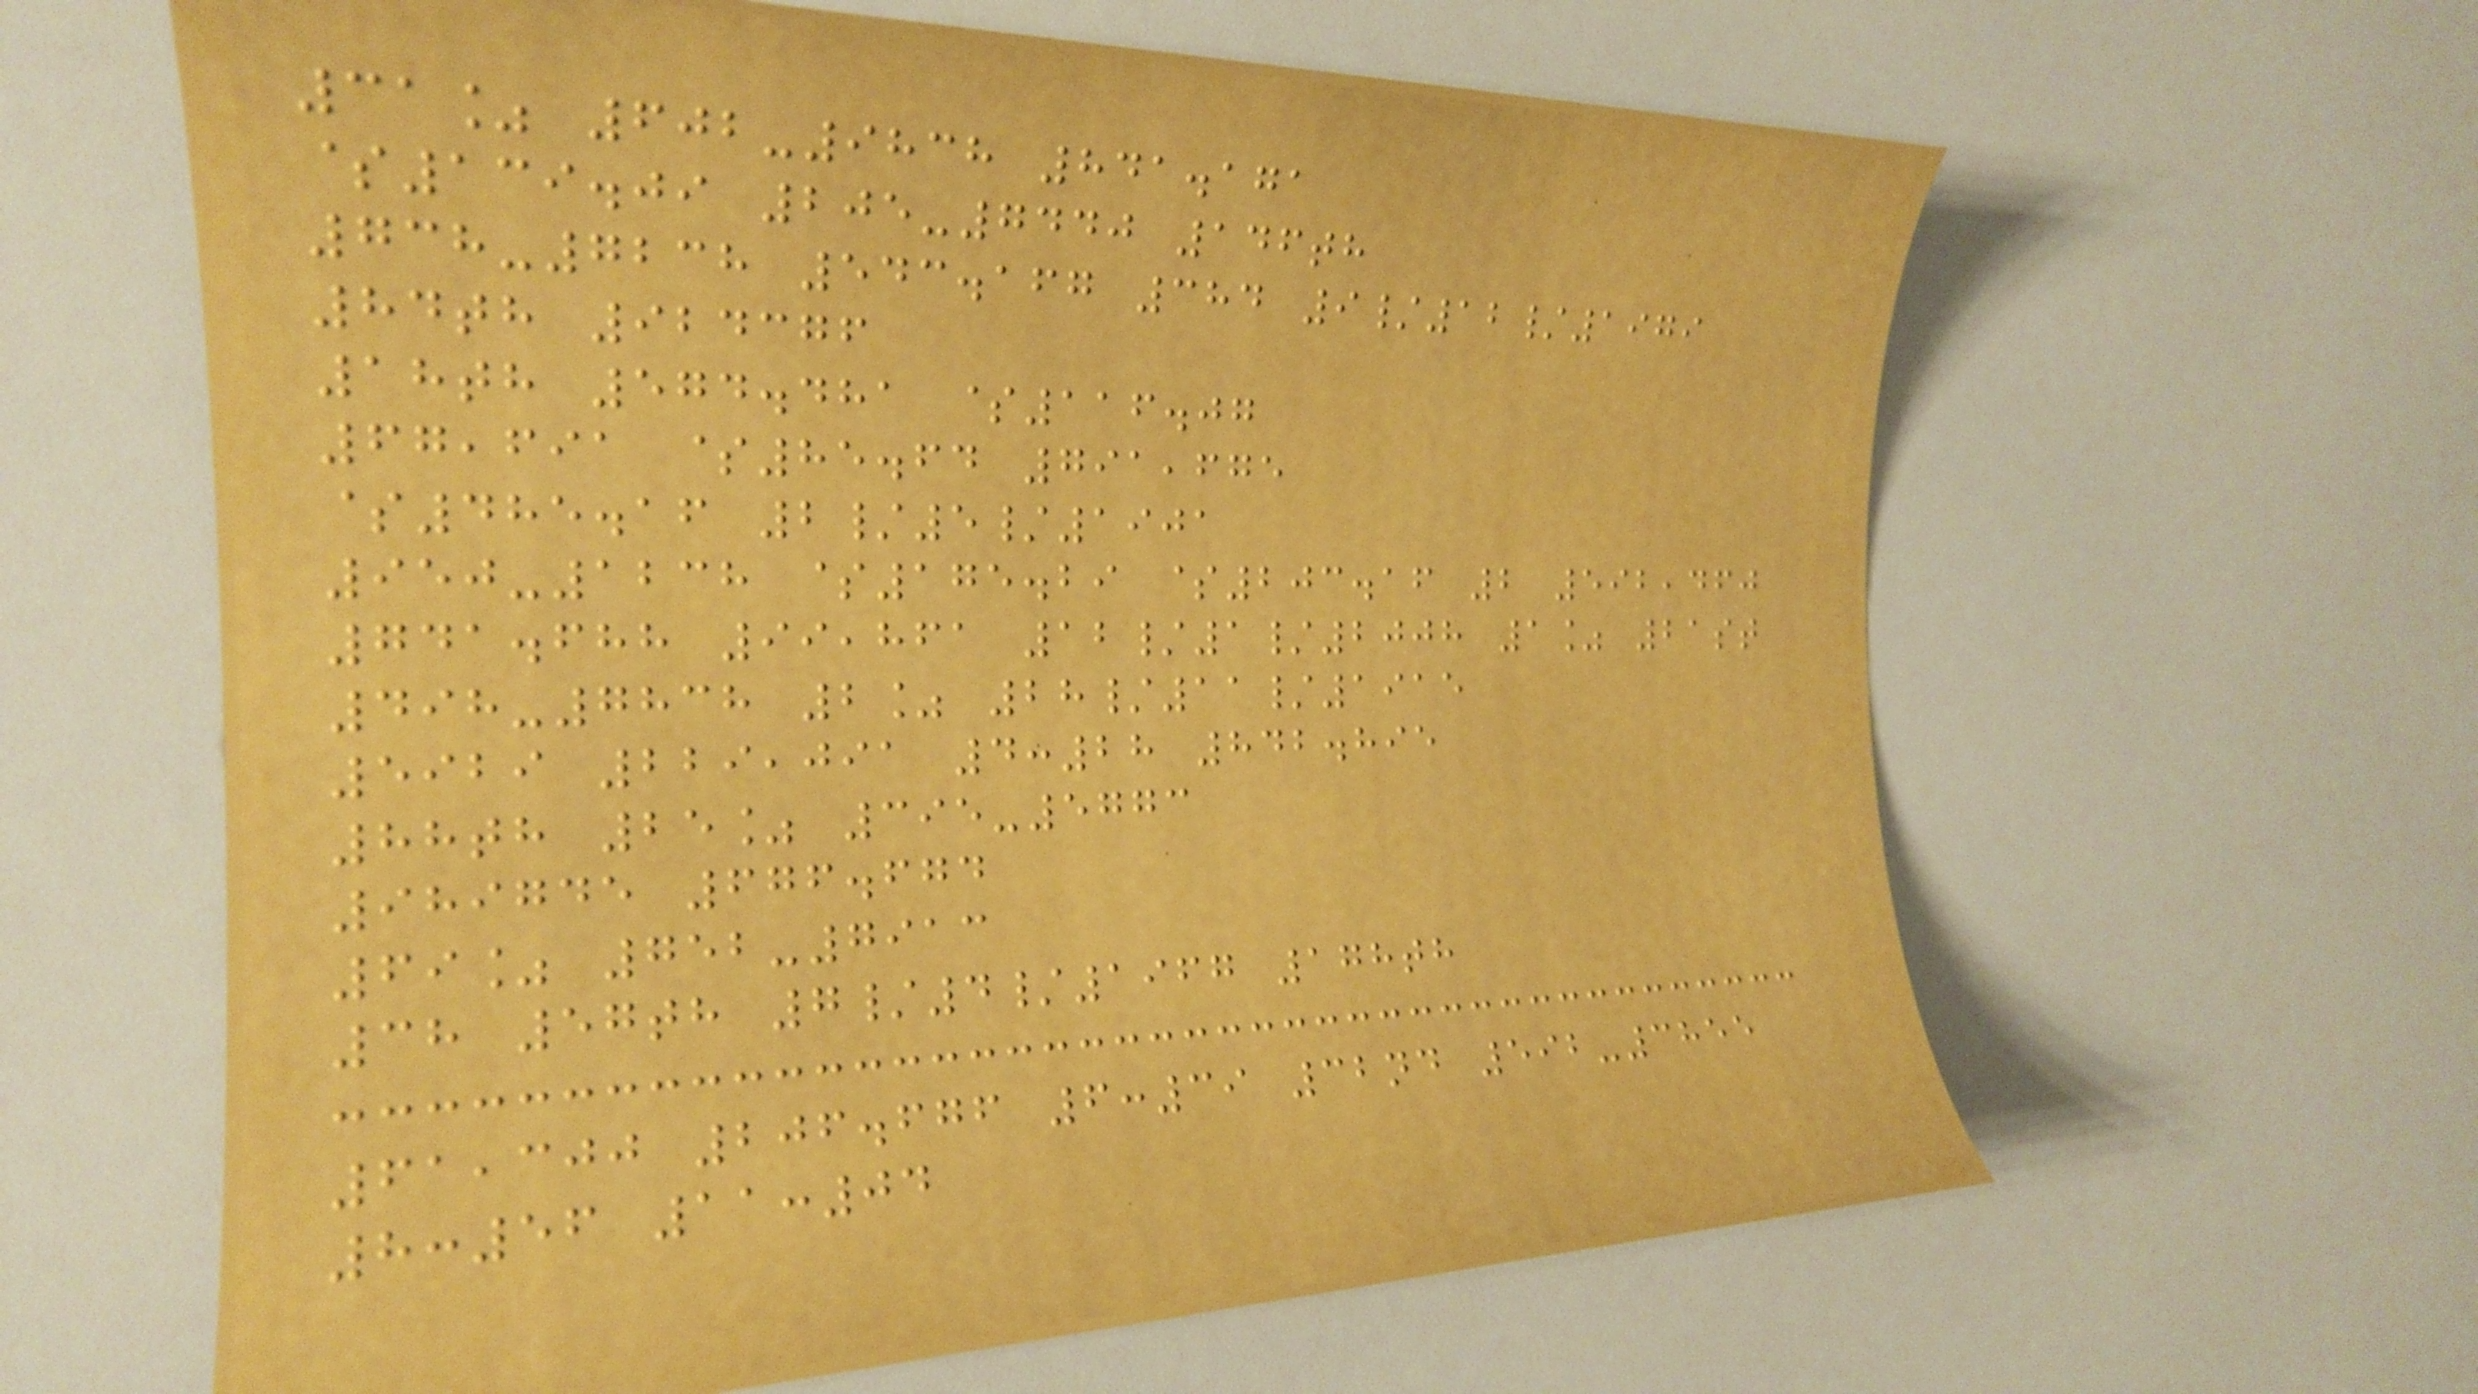31% 602-9838 841.171
$139.09 205-7440 146th
738-7238 543.167 384 9/12/1979
84th 924376
18th 574.481 $116.07
67,691 $85.64 791,675
$485.16 2/5/1901
950-1238 $175.29 $203.16 2 592,460
741.688 99,861 12/1/2008 1% 21st
498-7838 2% 28/11/1915
5929 229,091 4:28 842.895
88th 25% 395-5773
989745 676.674
69% 752-7913
38 57th 7/4/1967 178th
61,300 206.676 6:39 32nd 592-3855
8:56 11:04
